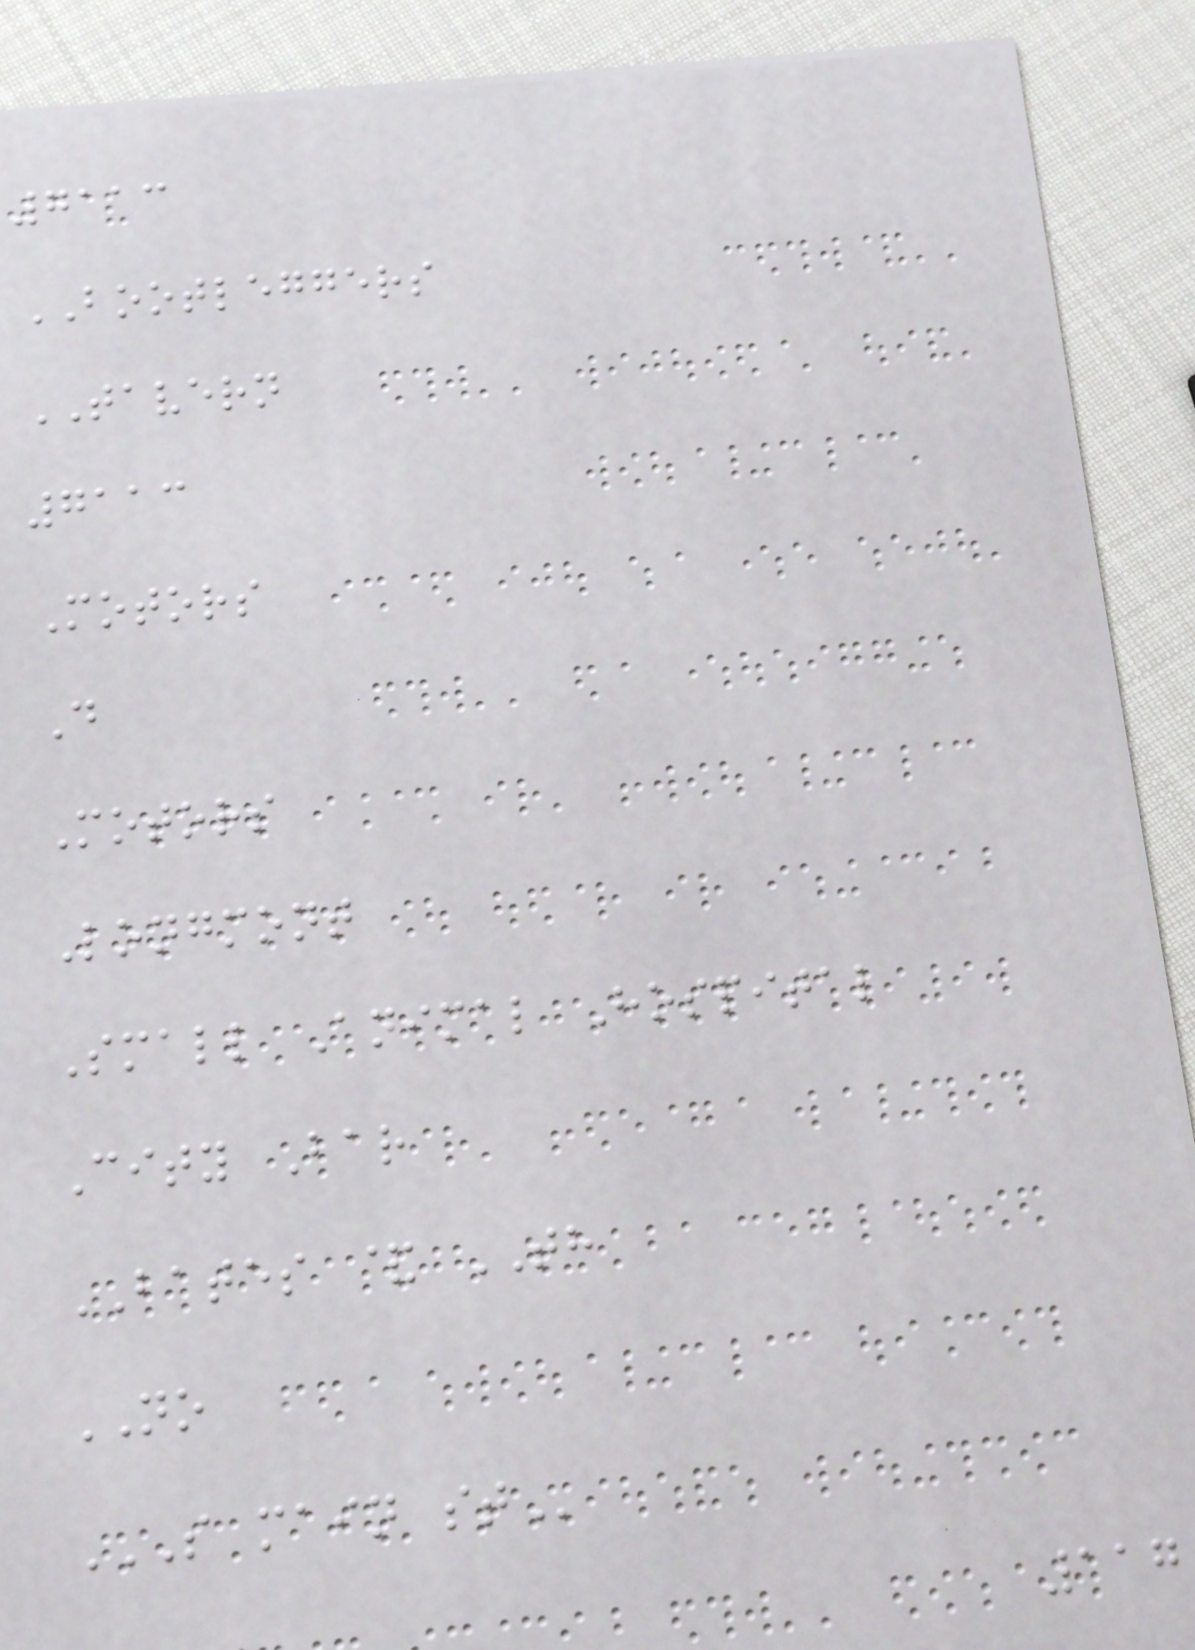7113
BOOTLEGGERS
TAVERN
7113
Motors
D
Motors
Longmont
Small Animal Hospital
City Bar
BATES & TH
NO
S MAIN ST
117
